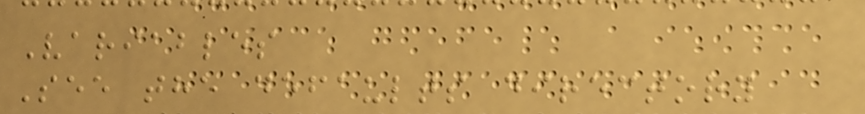Variables
See the defaults directory
